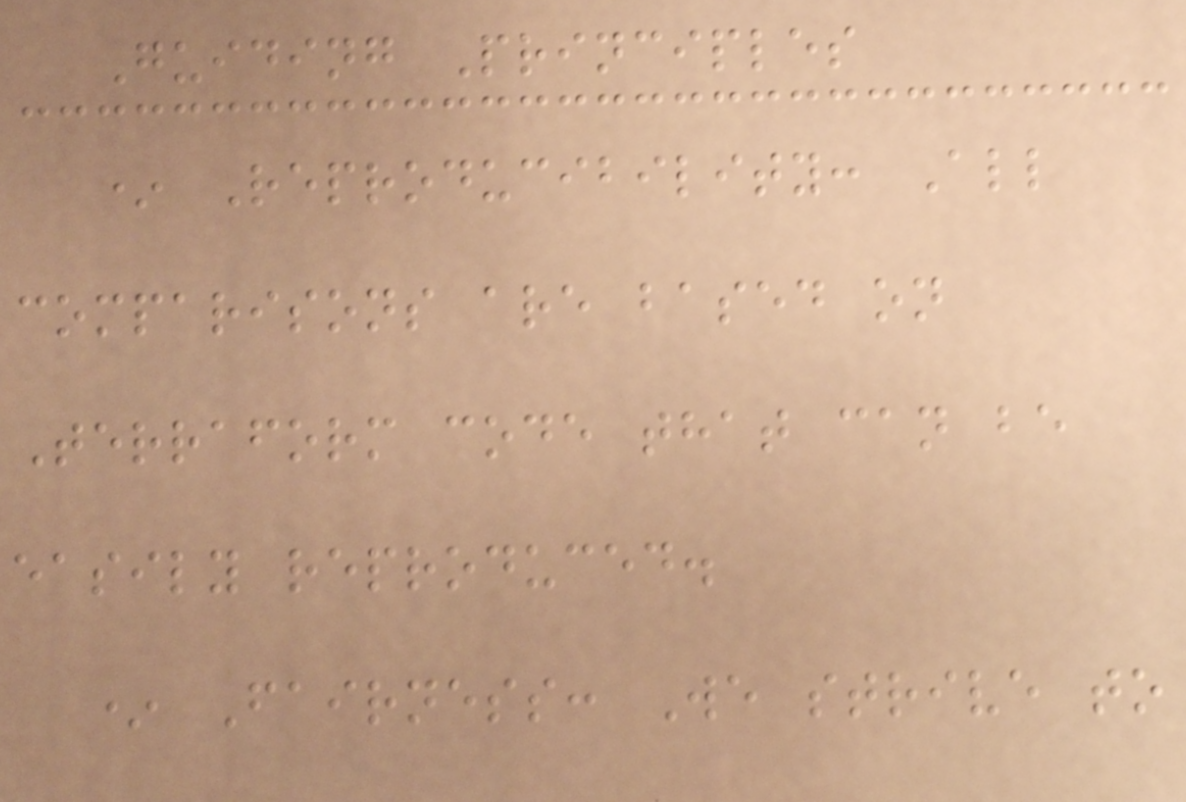Guiding Principles
* Reproducibility: All
comparisons are based on
Terraform code that can be
easily reproduced.
* Fairness: We strive to
